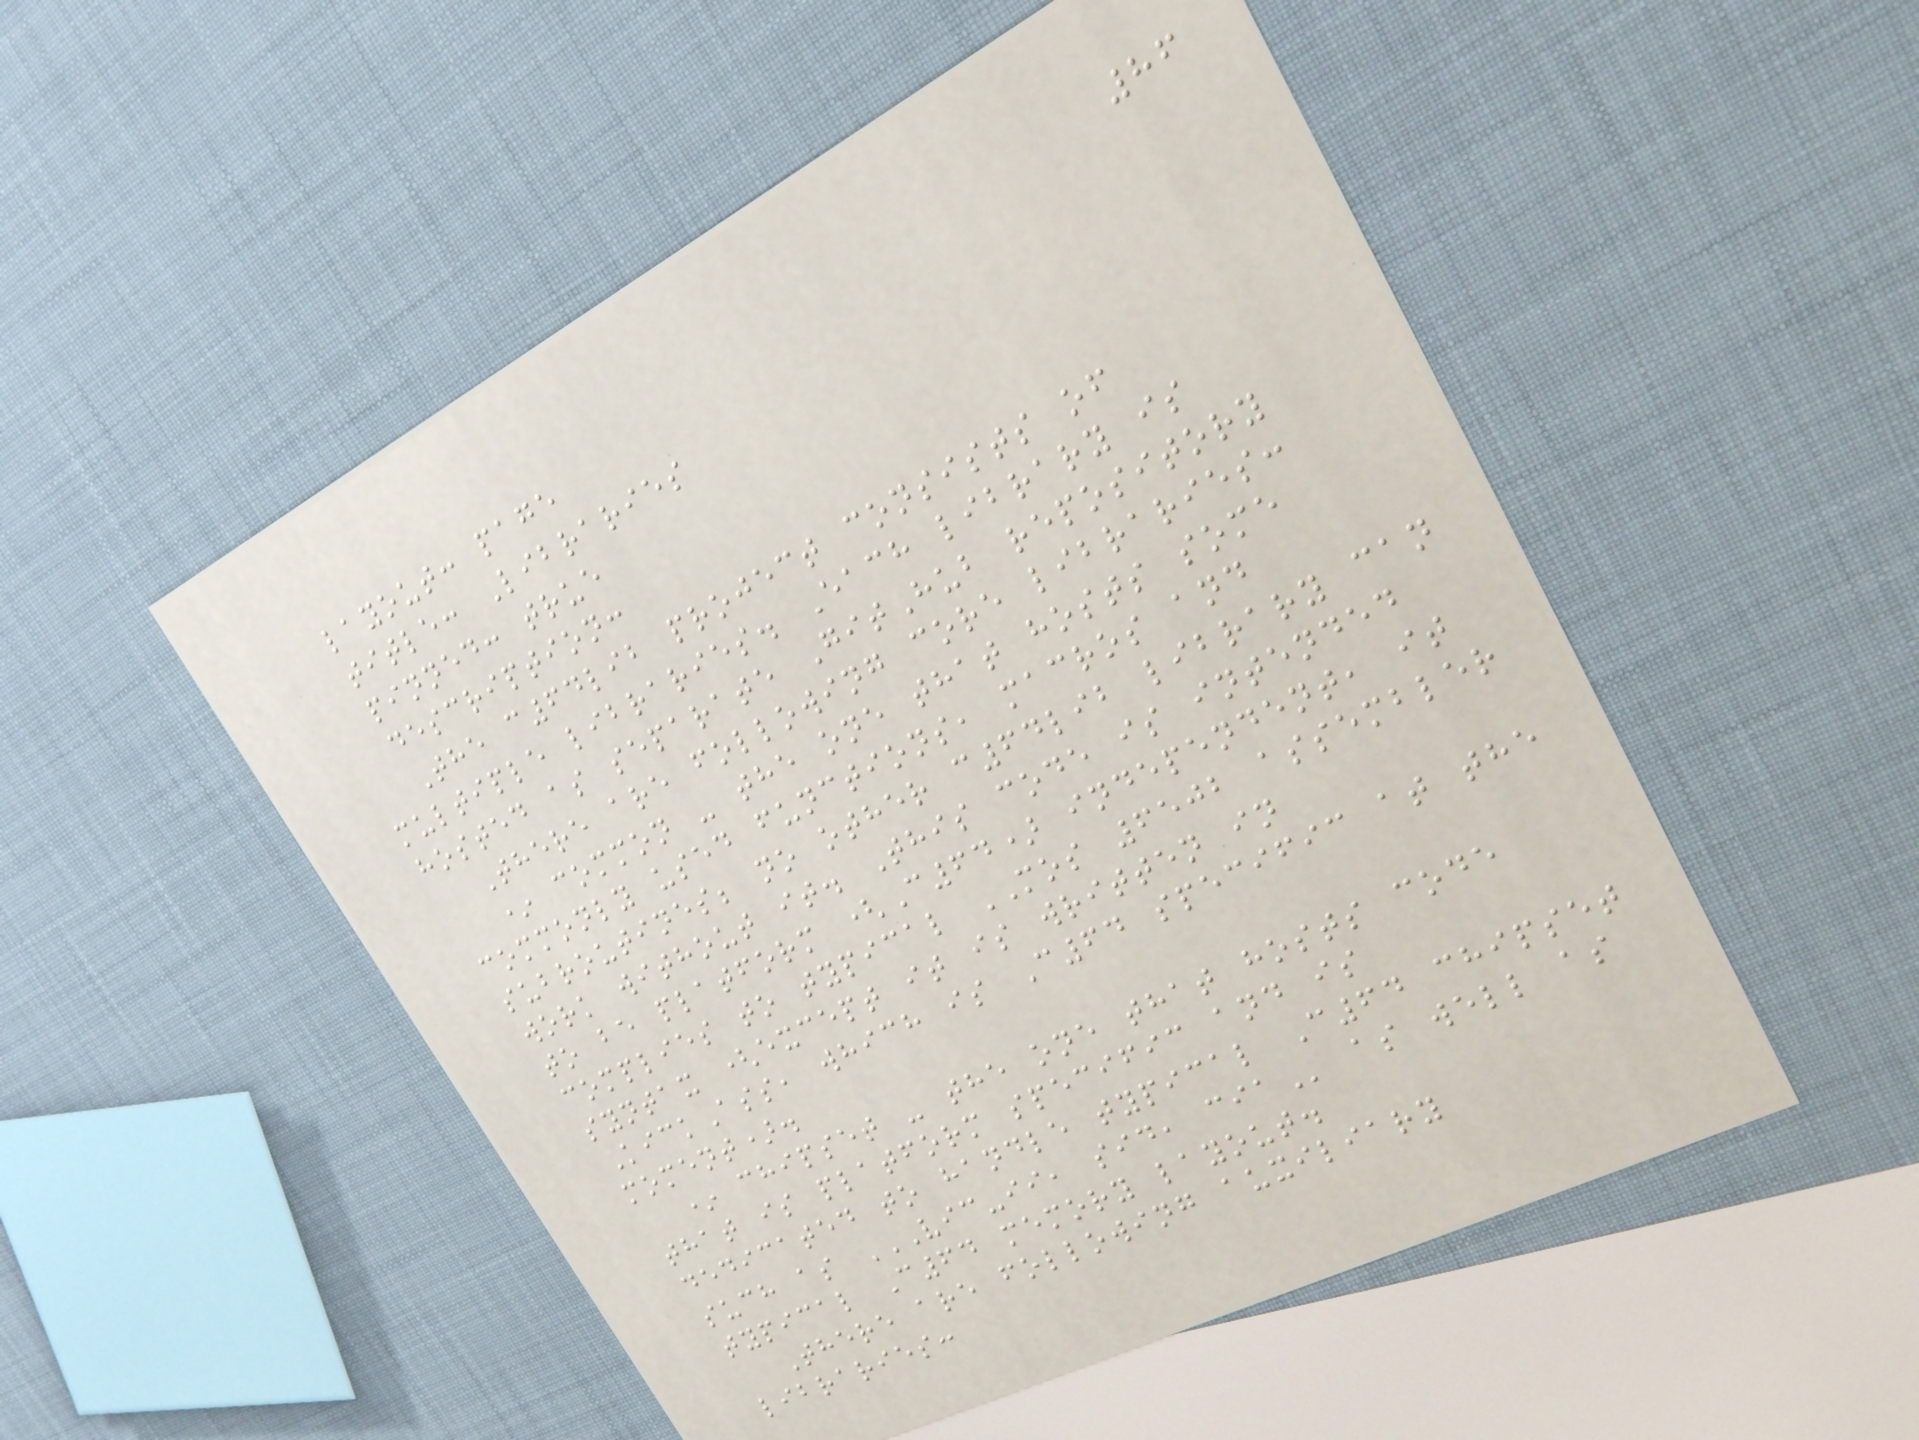86
layout: page
title: Libraries
pinned: true
description:
The c64lib project consists of
multiple libraries. Each library is
hosted as separate GitHub repository
There are following core libraries:
* common - the one that hosts some
commonly used functions, macros and
subroutines; no other c64lib library can
work without it. This code is intended
to be platform (C64) independent, it
complies to typical MOS 6502 assembler
syntax (except it is written in
KickAss, which is C64 specific at the
moment).
* chipset - the one that hosts code
that is platform specific and is
dedicated to handle typical C64 chipset
such as VIC-II, SID, CIA as well as
typical C64 memory layout.
There are following auxiliary
libraries:
